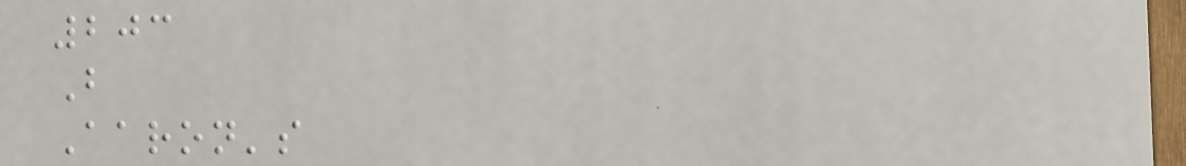203
B
Aaron's
